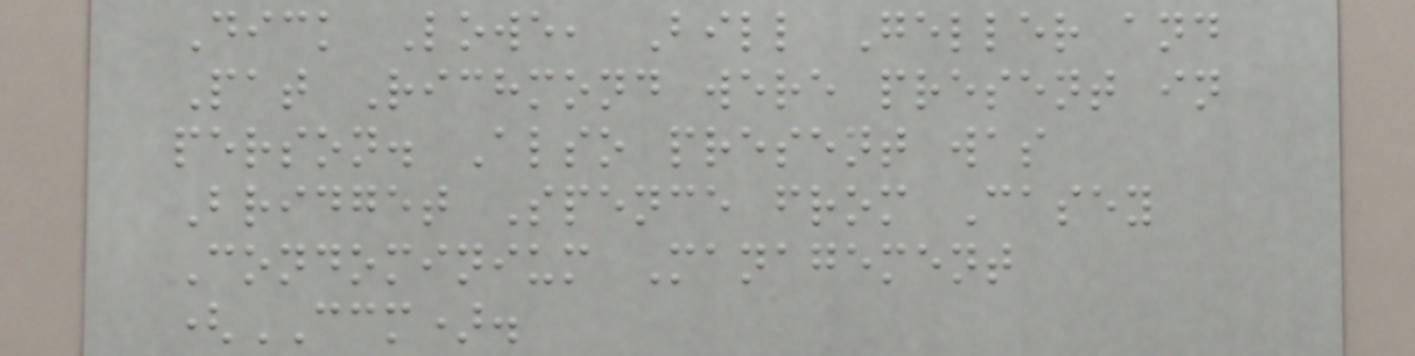Dick Lowe, Bill Geller and
Pat Richmond were present in
person. Also present was
Bridget Spence from Casey
Condominium Management
(CCM).
